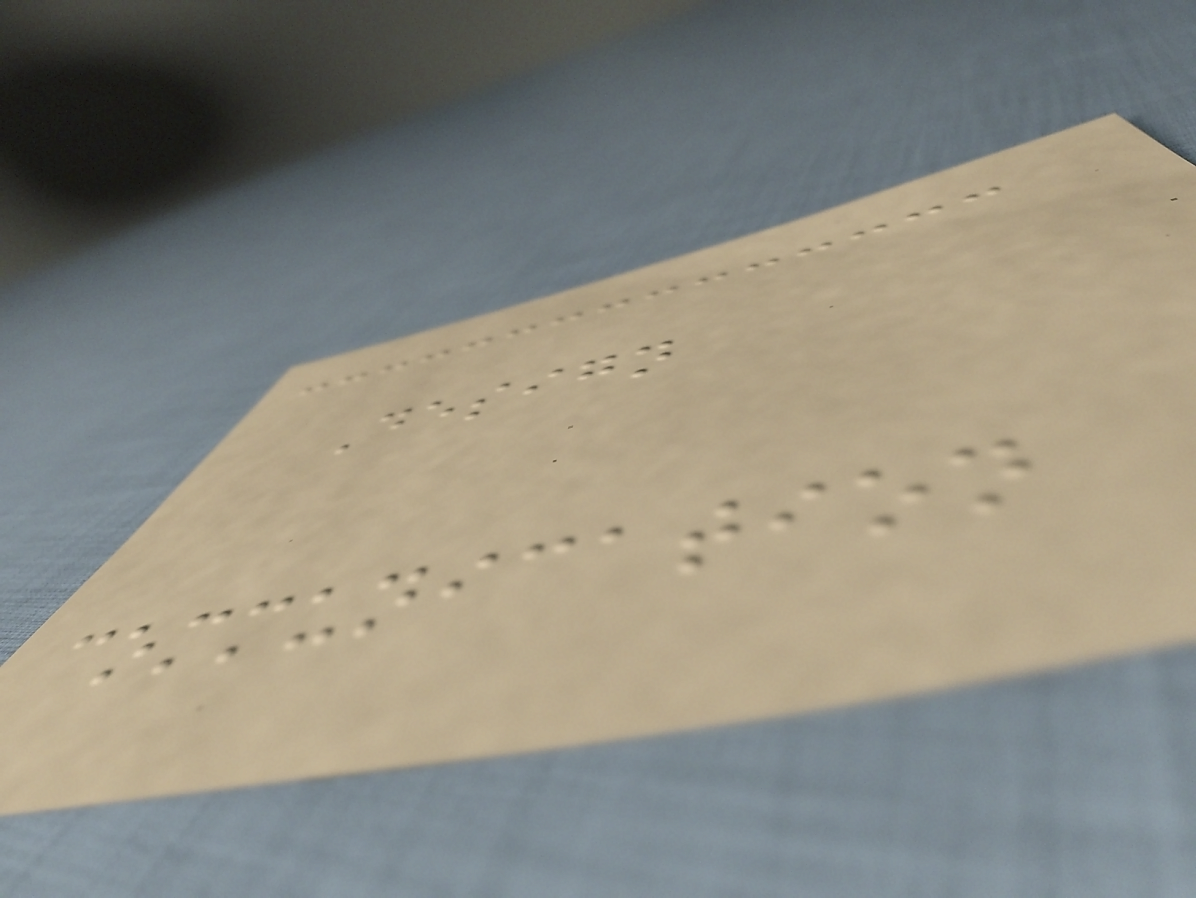Design
communication
